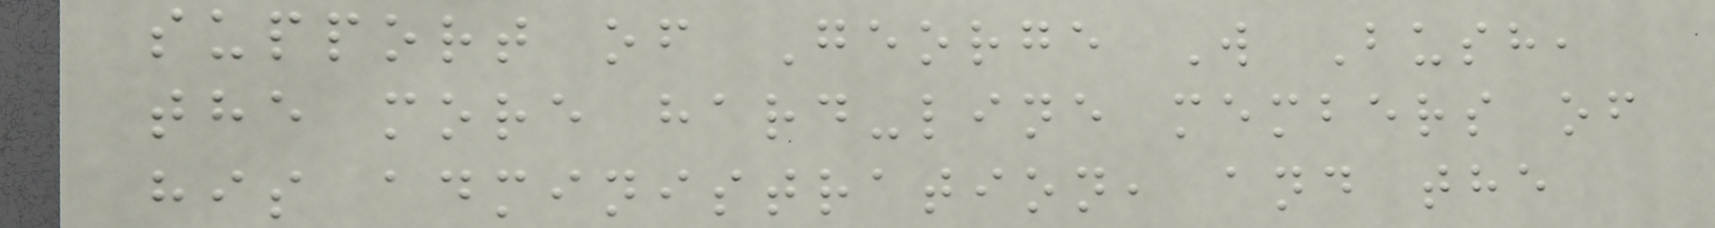support of George W Bush,
the more hard-line members of
his administration, and the
